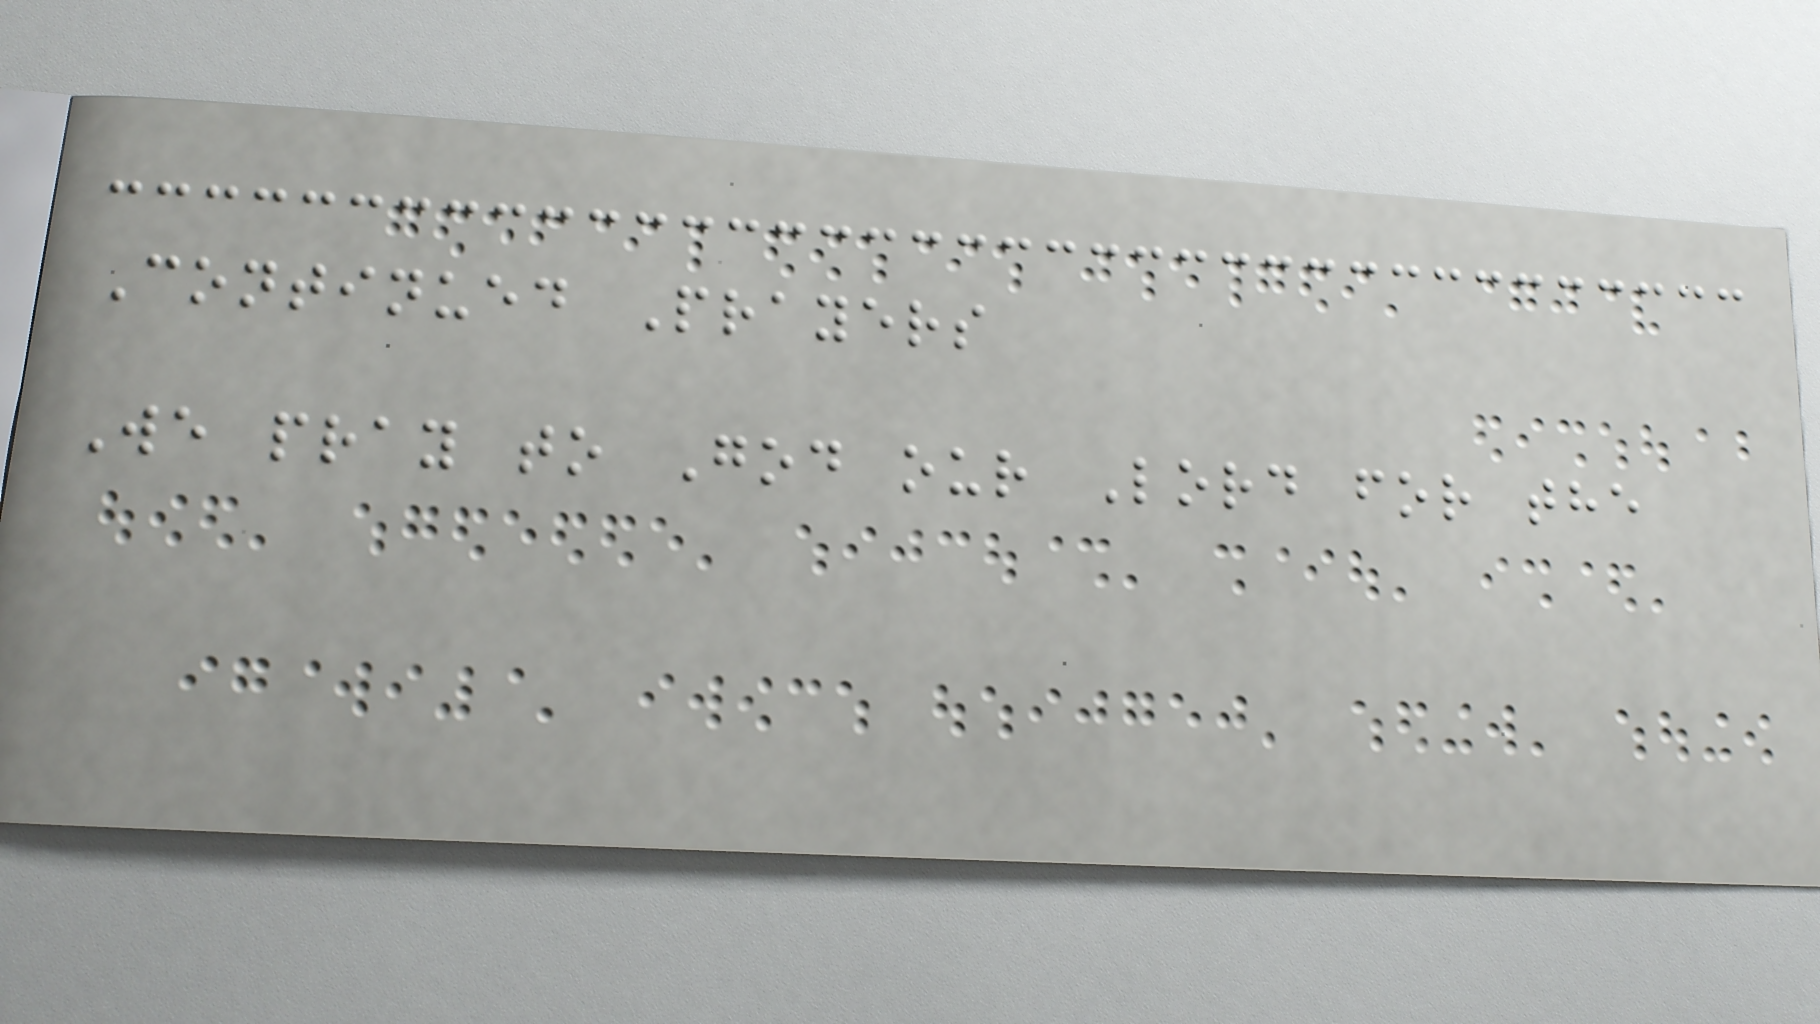Continued Prayers
We pray to God our Lord for the
